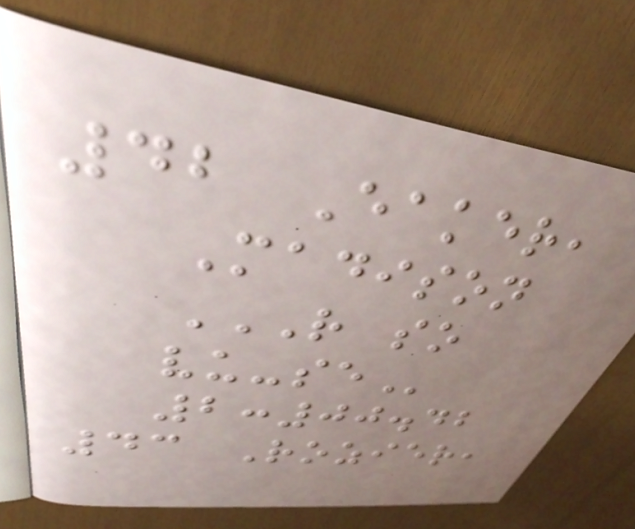42 Eaker,
Madison
R SO
VU-SE
2:00.42
43 Rozier,
